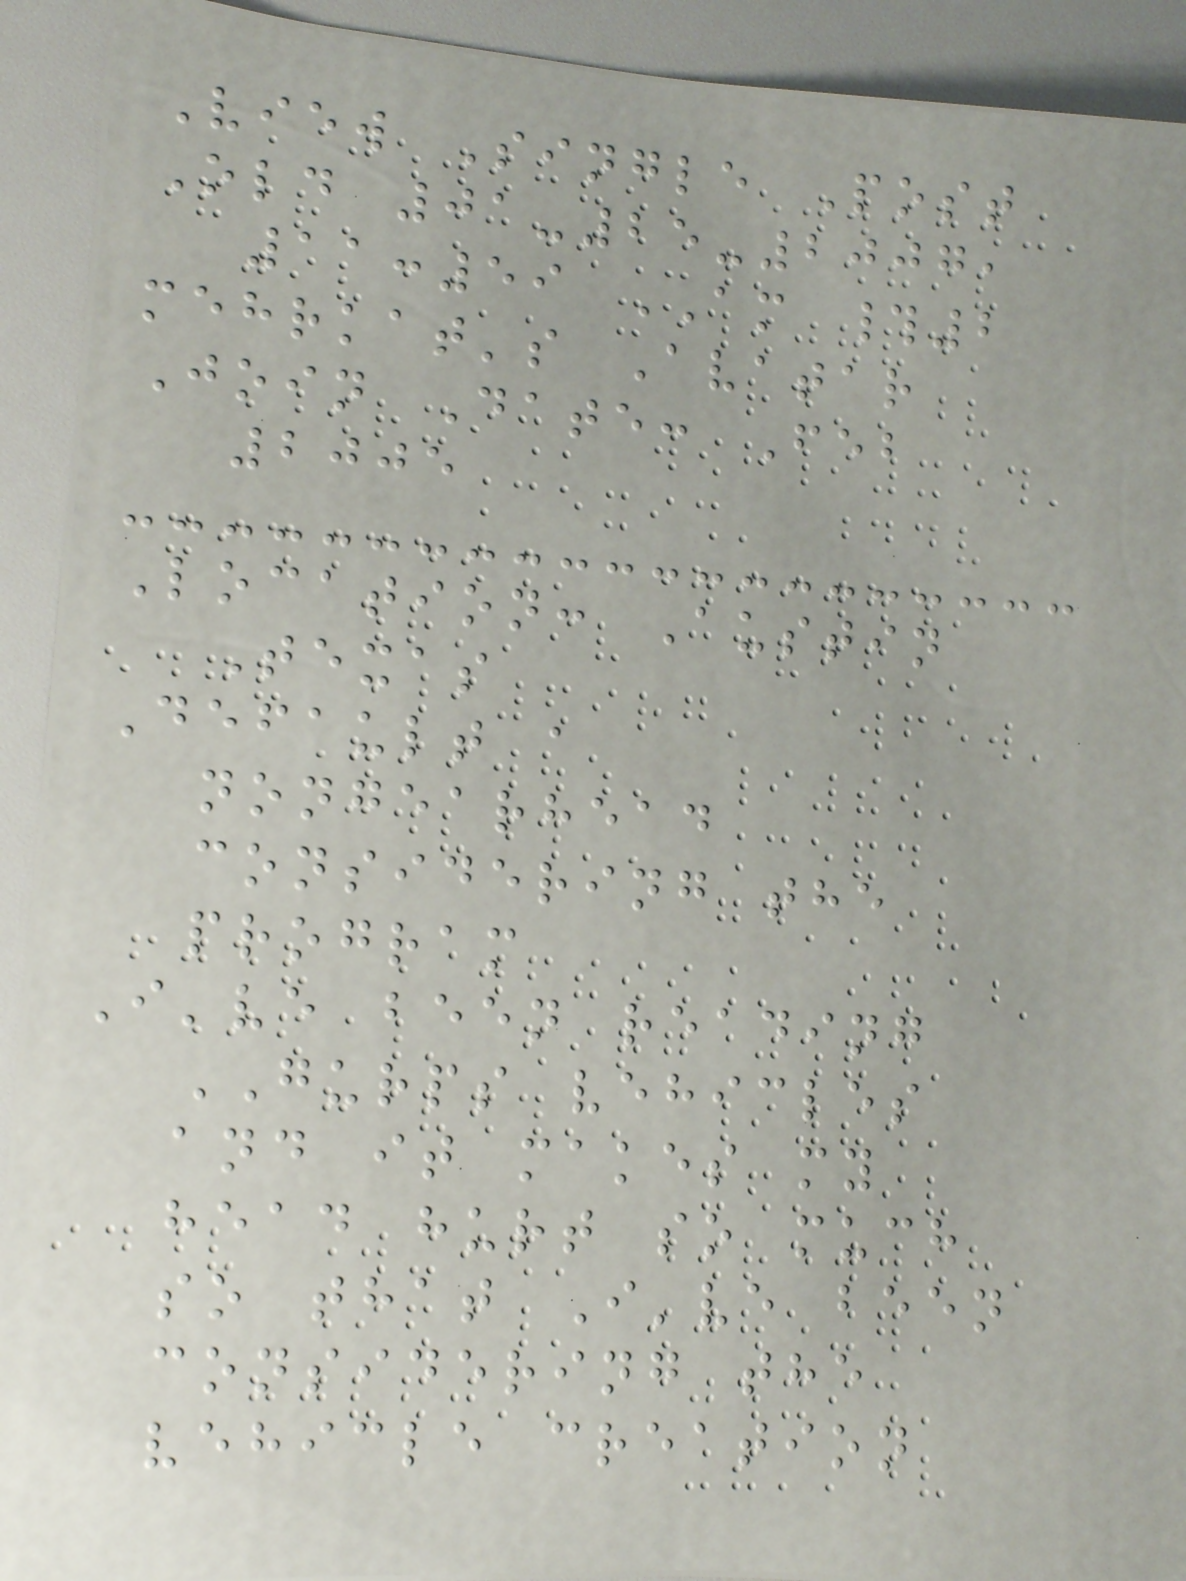View Single Post
Old 01-25-2007,
11:59 AM #2
mehrkat's Avatar
Join Date: Feb
2005
Location: Austin
Texas
Default a
nongearhead
considering the
program
I've been reading
GURPS vehicles
and it makes my
head hurt so much
so that I've been
considering the
vehicle creation
